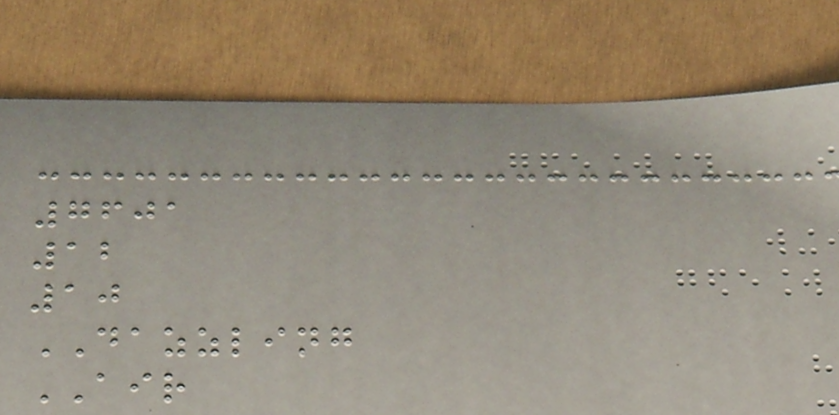7601
12
10
DAZZLING
AIR
